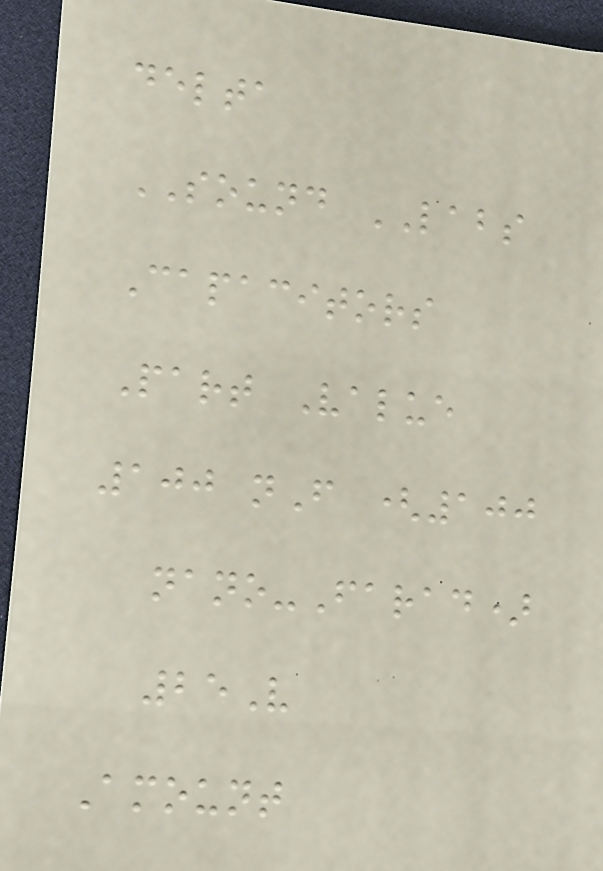delta
SOUND LABS
Capacitors
Part Value
100 nF (100
nano-Farad)
25V
Amount
